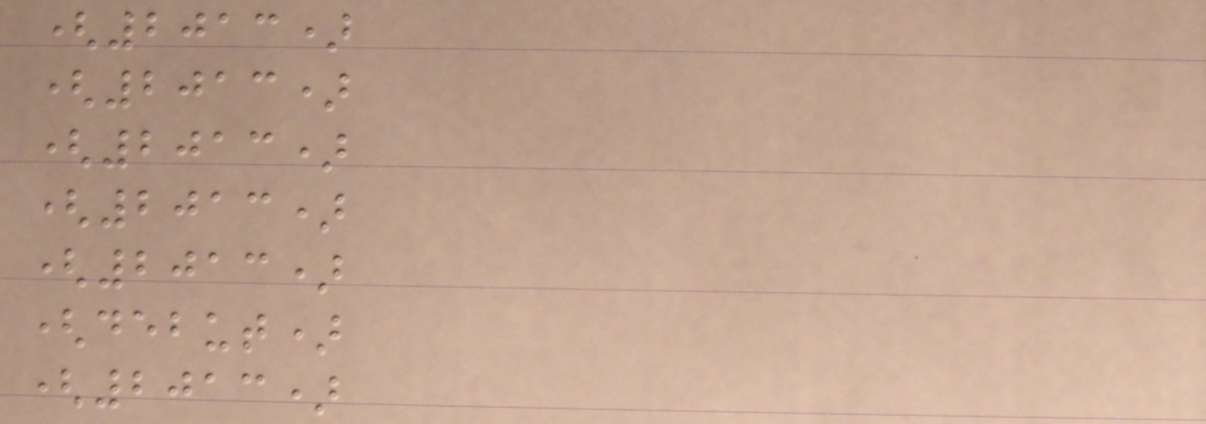(2013)
(2013)
(2013)
(2013)
(2013)
(debut)
(2013)
